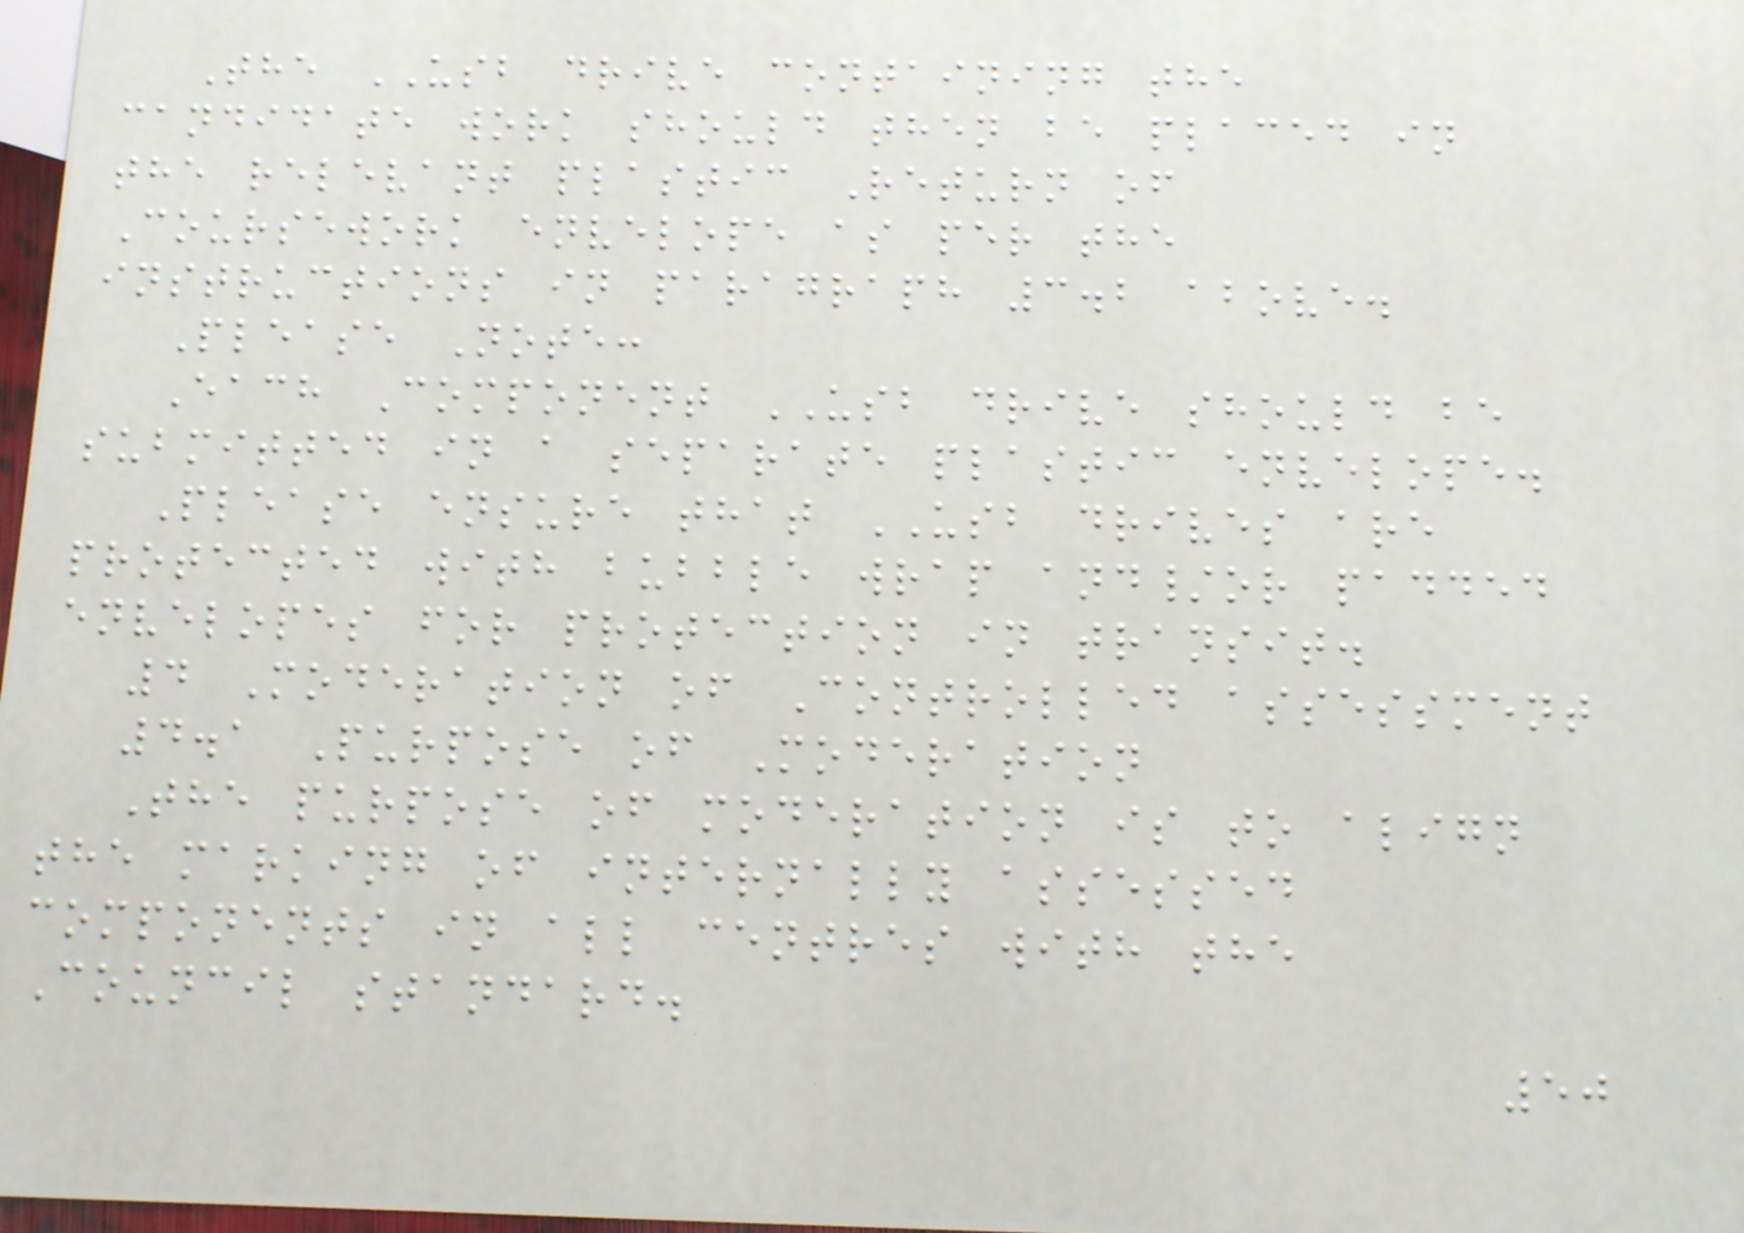The USB drive containing the
candidate work should then be placed in
the relevant plastic Return of
Coursework envelope as per the
instructions in paragraph 3.2 above.
Please Note:
Each Component USB drive should be
submitted in a separate plastic envelope.
Please ensure that USB drives are
protected with bubble wrap and/or padded
envelopes for protection in transit.
4 Moderation of Controlled assessment
4.1 Purpose of Moderation
The purpose of moderation is to align
the marking of internally assessed
components in all centres with the
Council standard.
50
